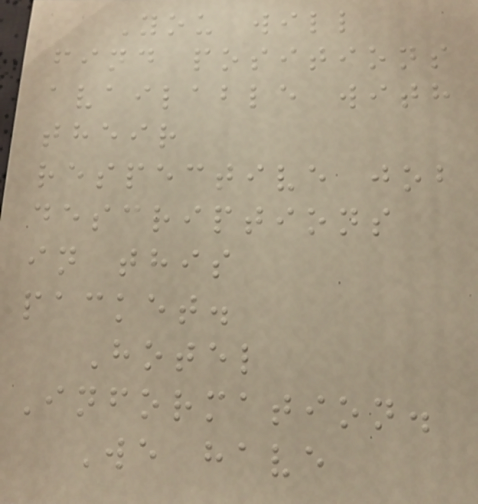You will
find positions
available with
their
respective job
descriptions
in this
packet.
Hotel
Information.
We have
